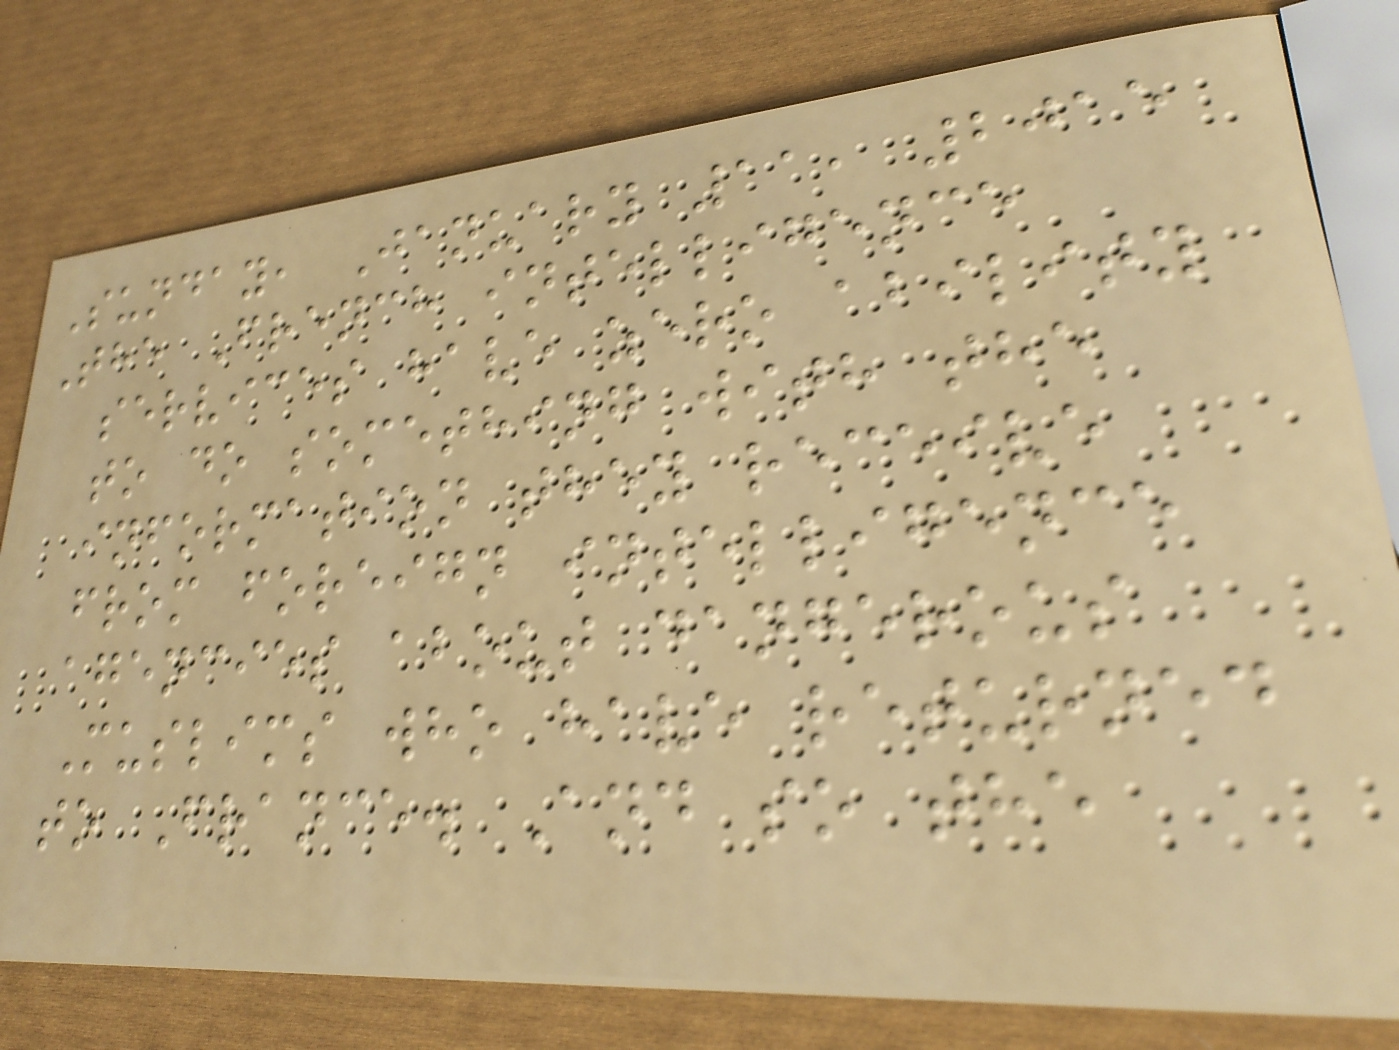Sunday, January 11, 2015
The French intelligence
services have zero ability
to do something with the
information they receive
from foreign intelligence
agencies about dangerous
Muslims who have returned
to France. And so the
